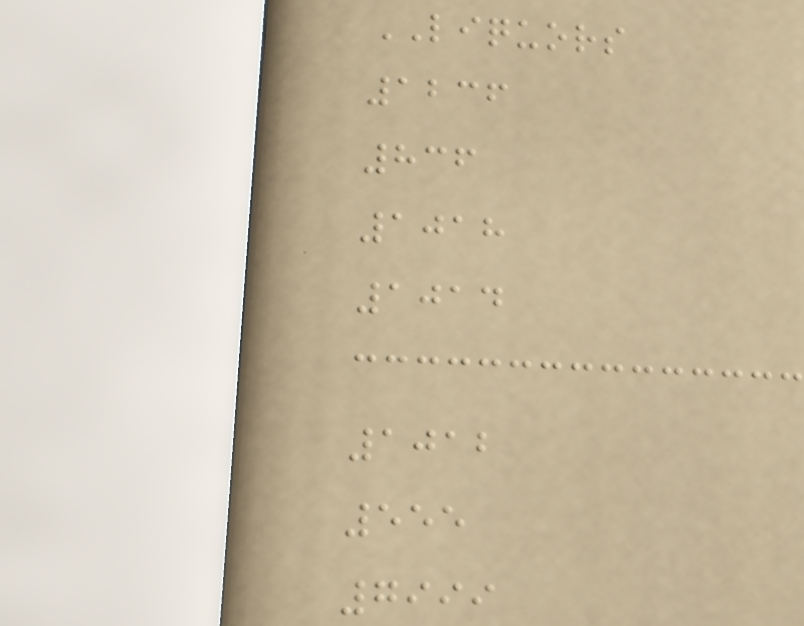LIQUORS
1236
836
1018
1014
1012
555
7999
